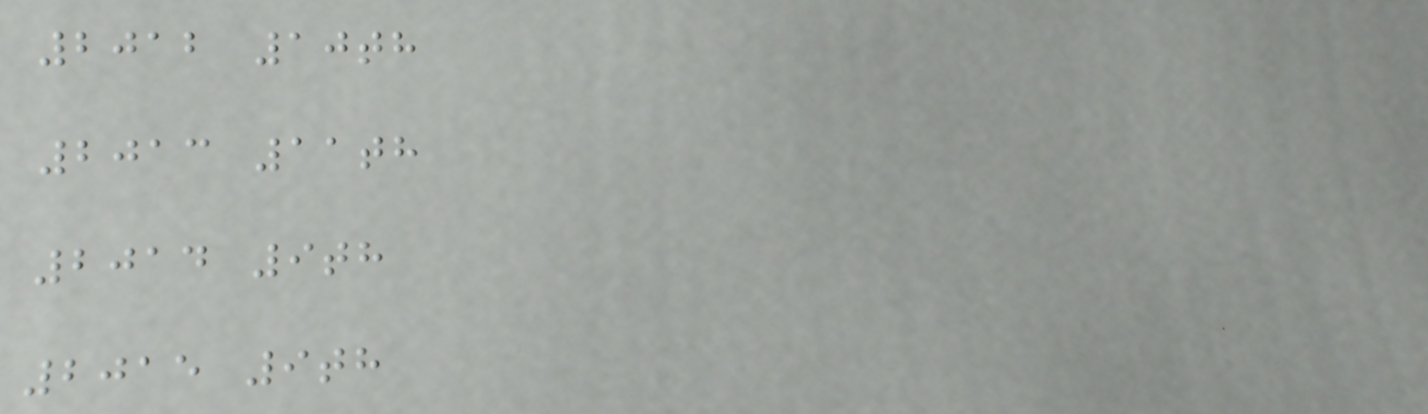2012 10th
2013 11th
2014 9th
2015 9th
